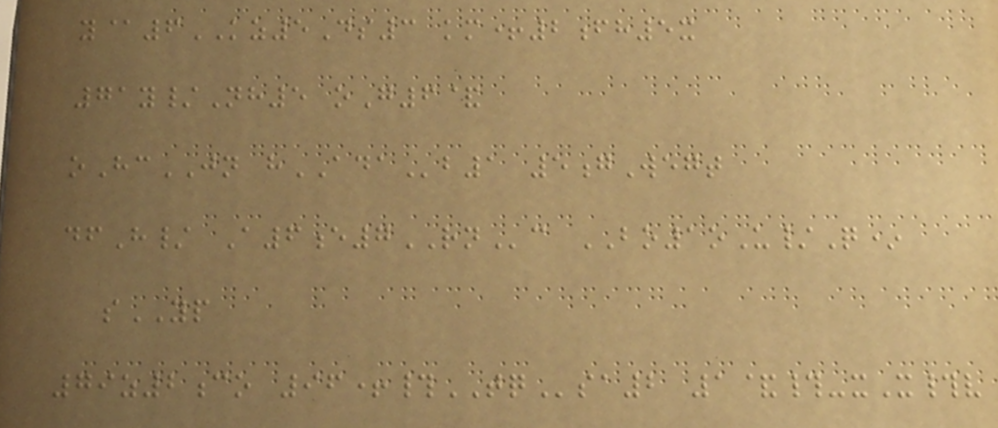y@6KZ5Ds3 km+2fh5x
71y/Nh5 oG6&
oHcJN hADAb1 5gWegt
dfH/ A6e7RNc BO1oU/Q*
sYP
79z2co 96+#TQsa2 1&#-xX#v
